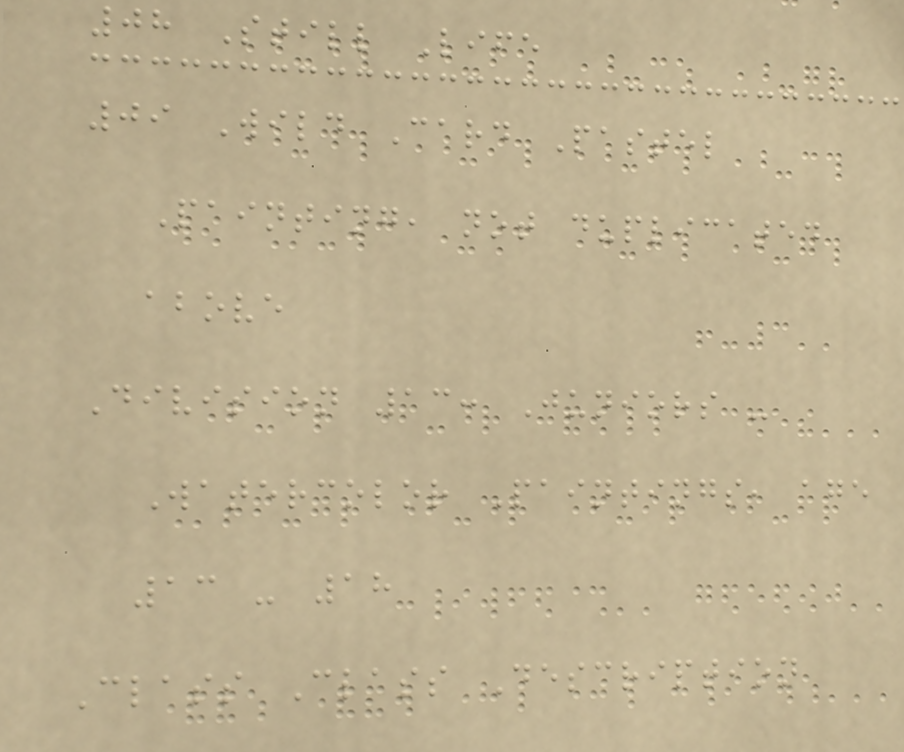08 Still Life
09 Wild Card Pastel
Painting, not duplicated
above
Division 13: Juniors -
Watercolor Paintings, age
13 - 18
Class Class Description
